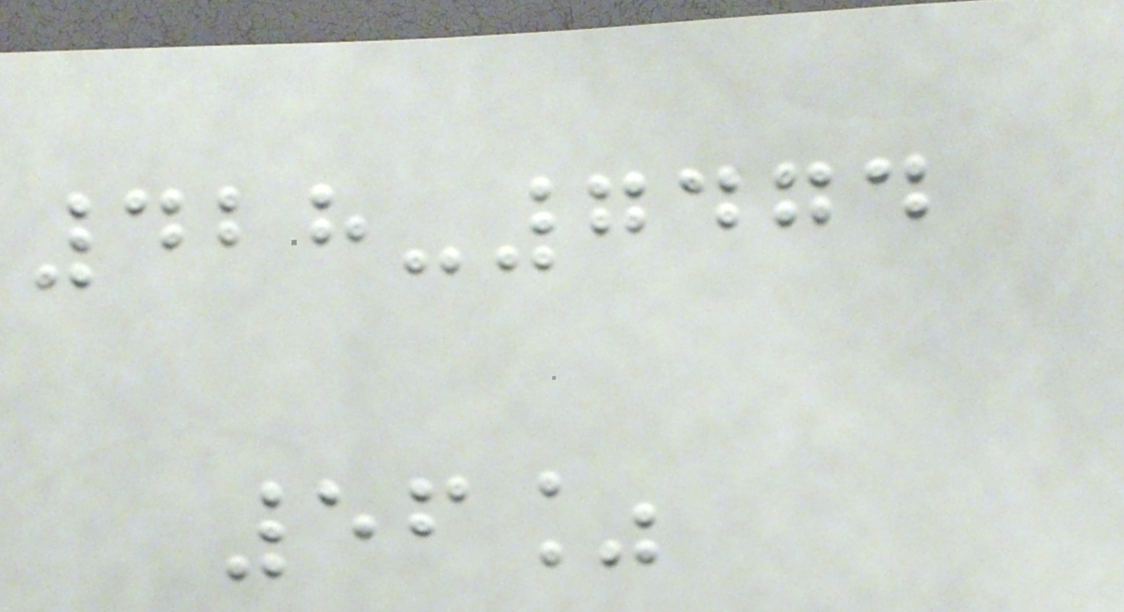428-7474
56%
